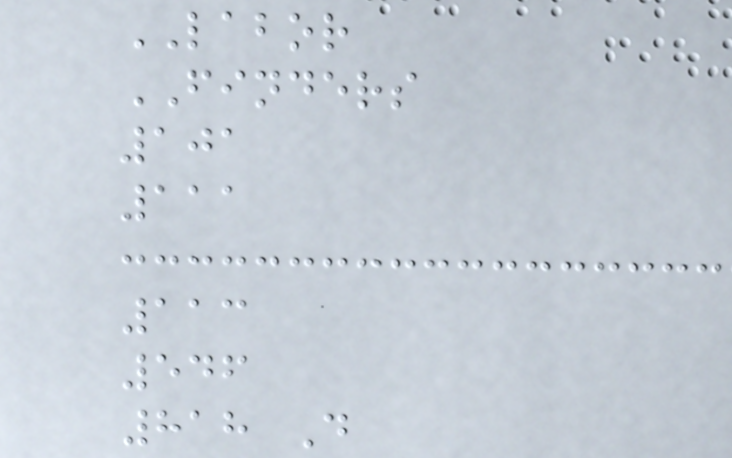LABOR
FINDERS
101
111
113
546
818 D
